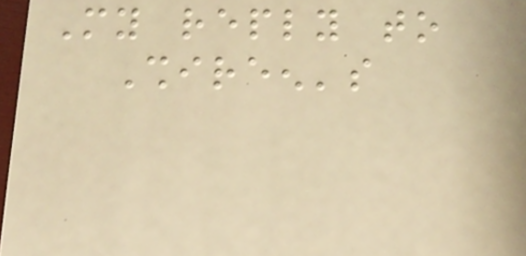My reply to
Shireen's
